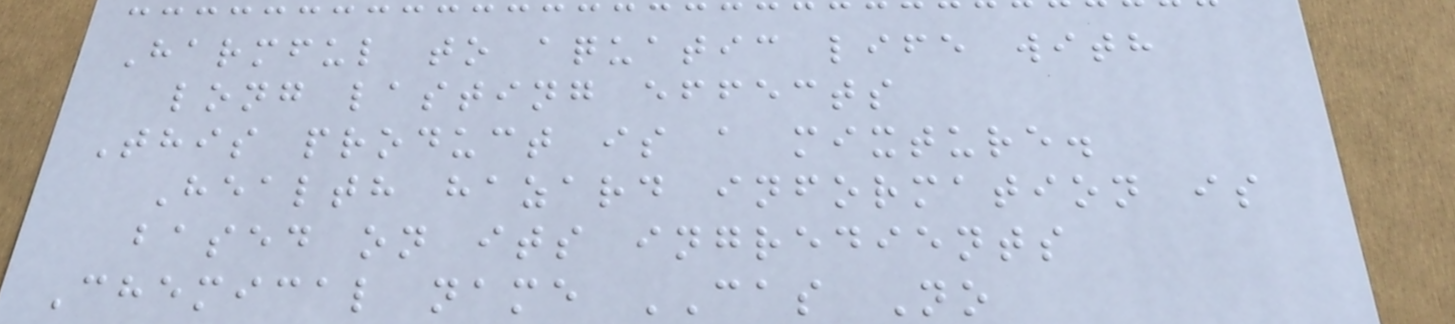Harmful to aquatic life with
long lasting effects
This product is a mixture.
Health hazard information is
based on its ingredients
Chemical name CAS No
